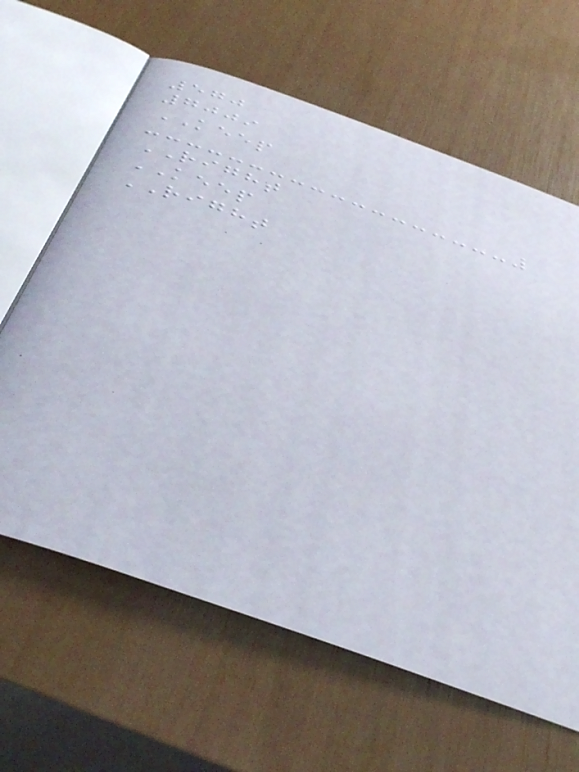570
7009
KEEP
RIGHT
KEEP
RIGHT
